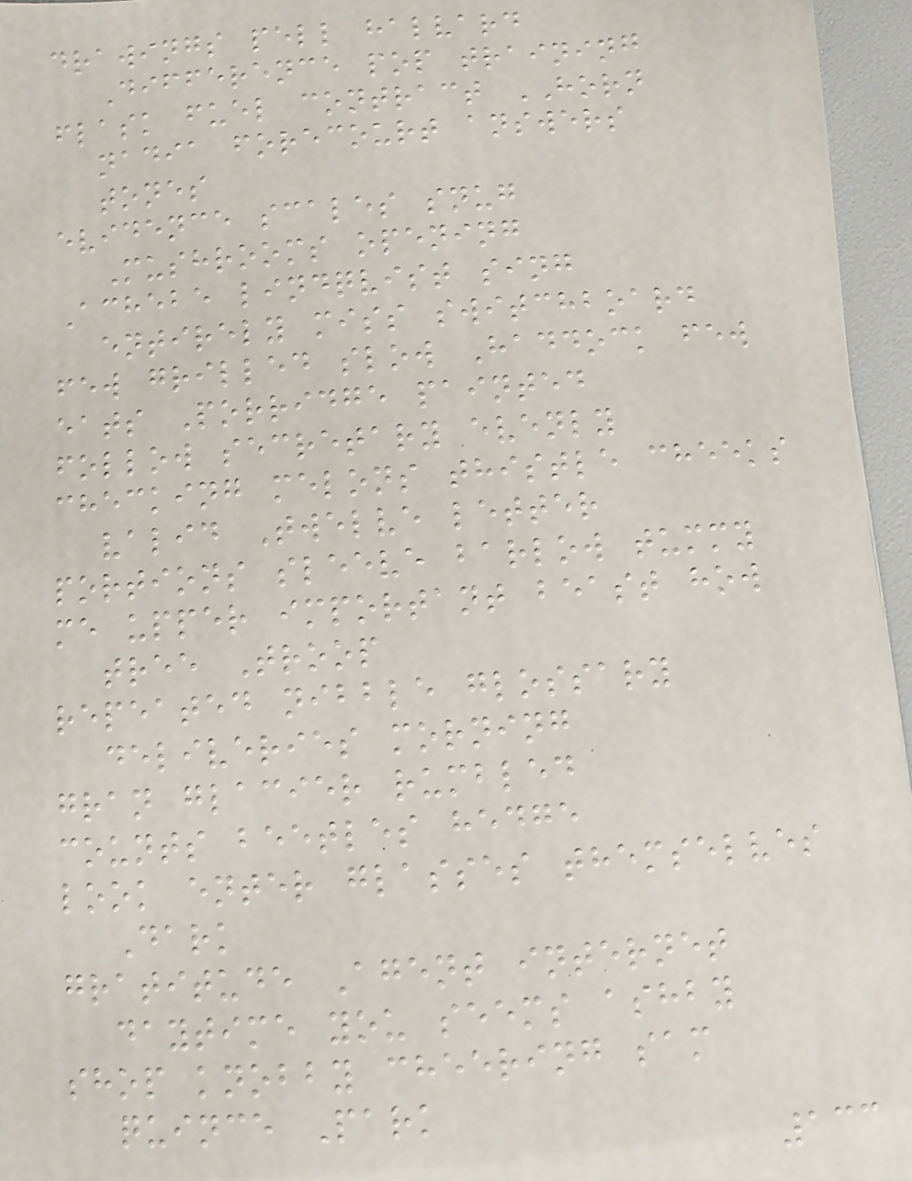drawings pell halvard
Difference pop training
flask fuel contract HORN
nadia forecourt answers
tones
evidence scales snug
Mushrooms opening
Achebe lindqvist sing
entirely miss switchboard
few grilled slow Haddock few
eats Porridge painted
follow secretary evenly
checking melons thistle cheeks
valid Twelve letter
portions sleeve barlow tummy
me upper important beast how
tree Troop
repeated nibble glossary
deliveries morning
gran glacier rumbled
counts beetles hedge
look enter glasses themselves
Dark
gratitude Agent internet
daytime you seems ashby
shop knobby cheering sam
quince Park
133
